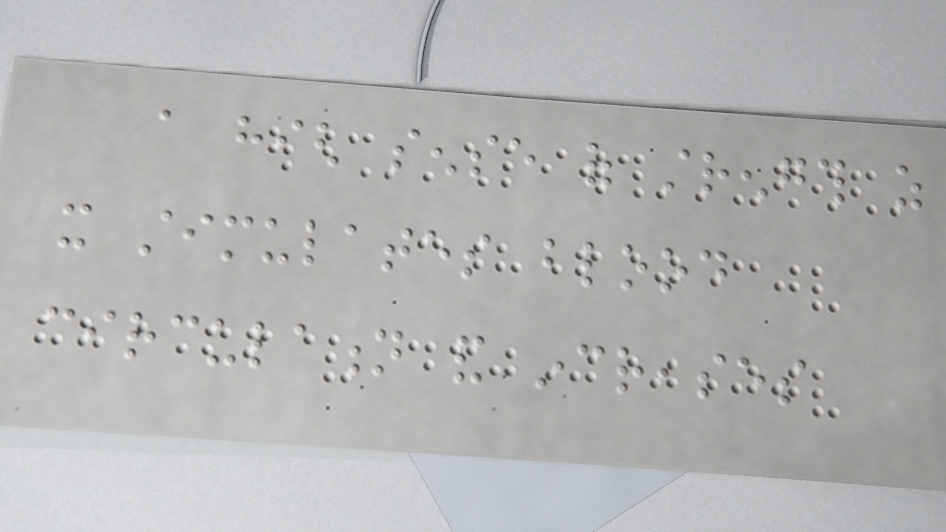a high sense of strength as
it stimulates blood
circulation and increases
